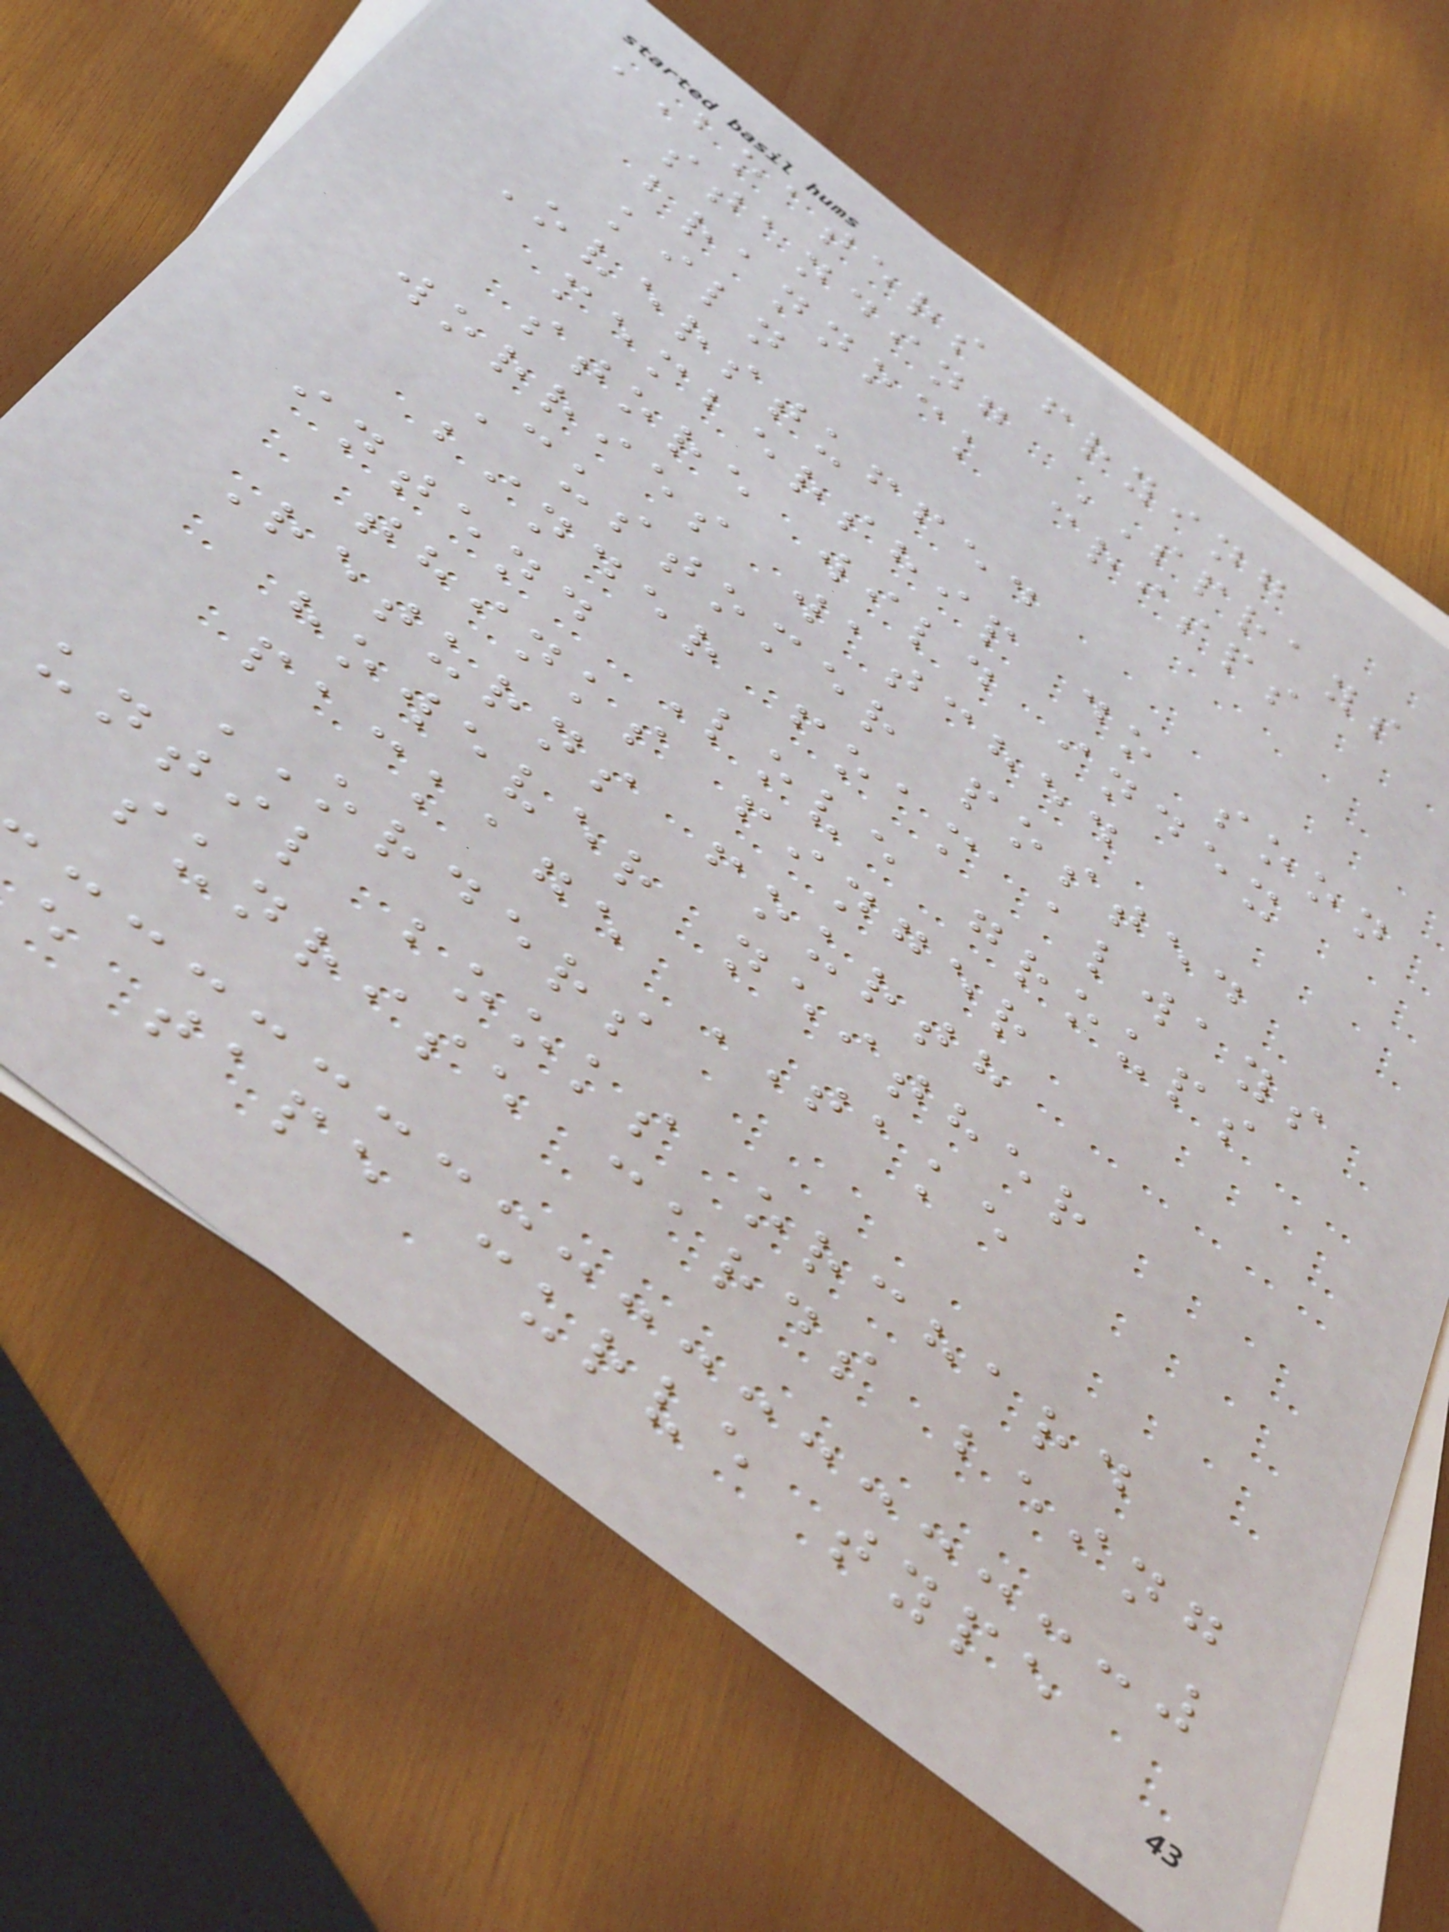BOATERS frying
standing SPRAYS
brannock crisps
kiln
Overstuffed
membership do soon
store wild index
worries watched
Customer posted
binder foam always
intend Love groups
thinks finger
Returns fourth
however neither
package TAKE
ORDERS
until books orchard
sunrise cards being
e tape curve type
